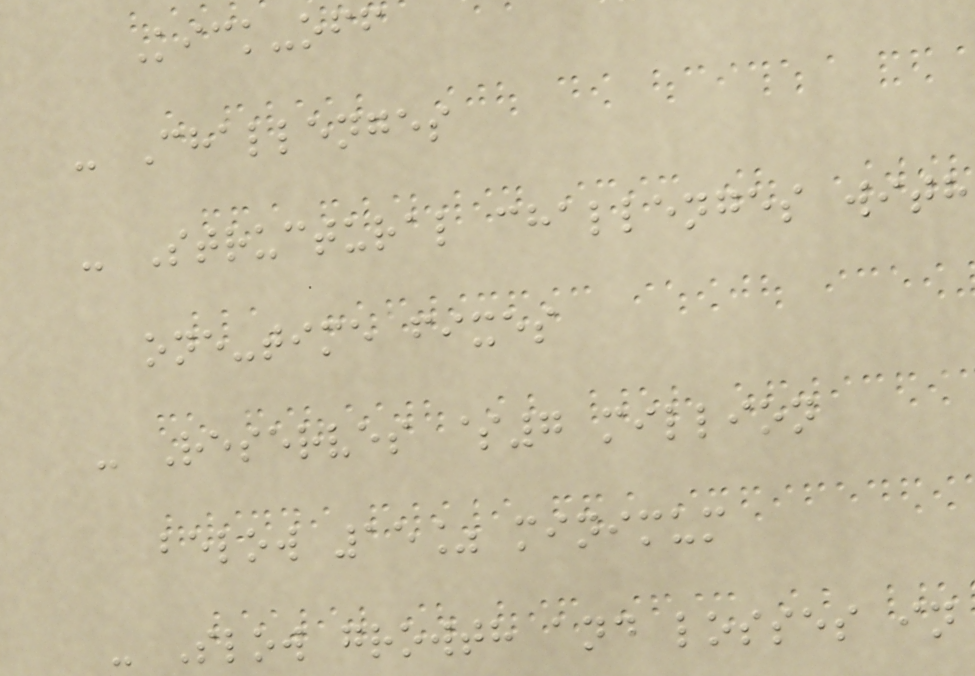Kick-off
- Challenges
- Structural challenges with
one-time fixes
- Reserves $7 million
below 15% minimum
- Slow growth and losses in
